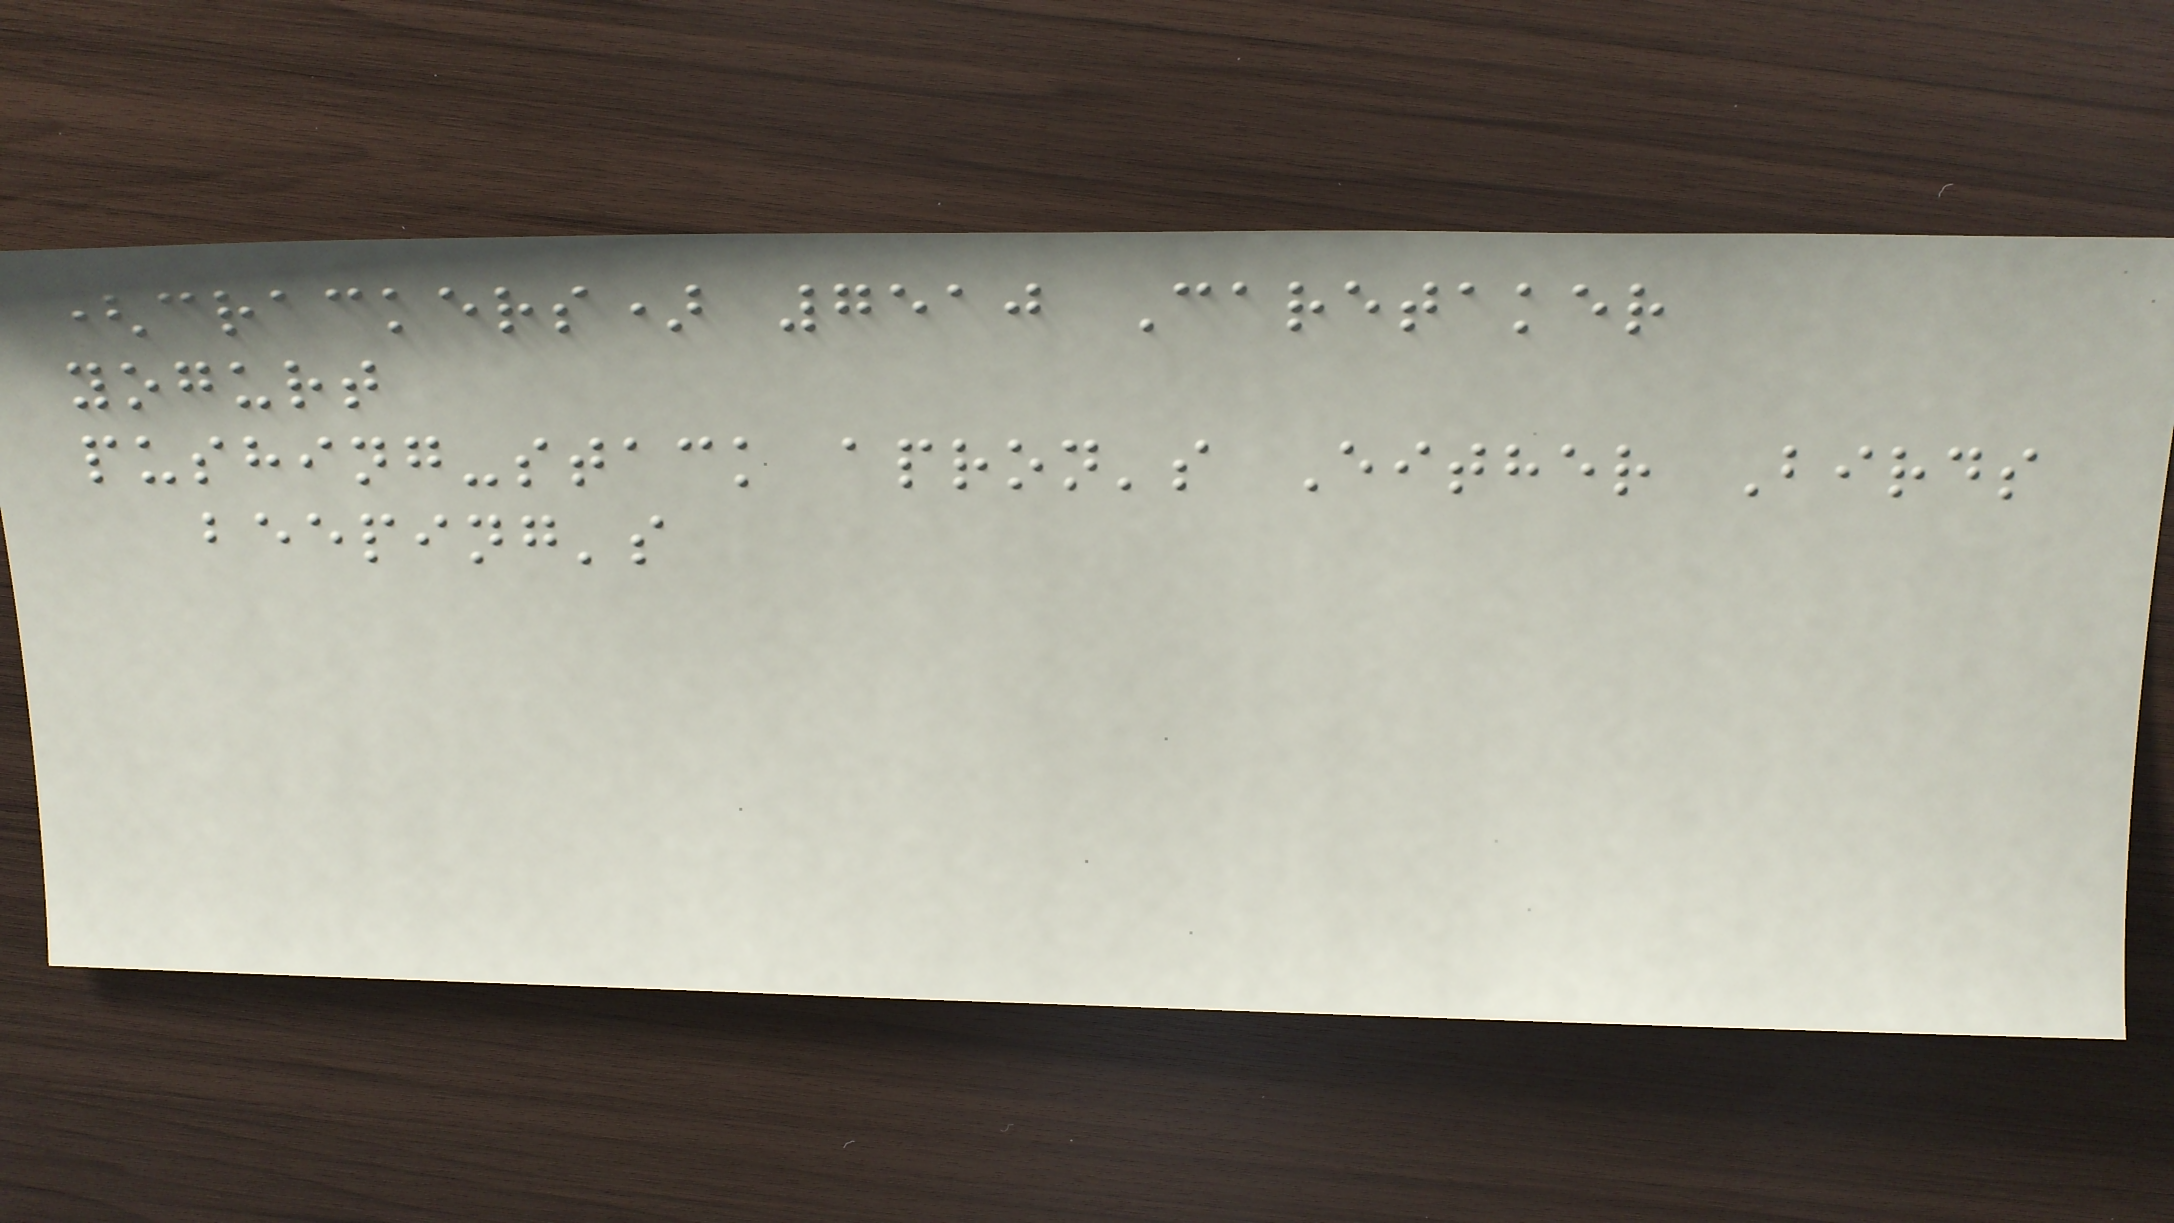(crackers) 7510 Caretaker
yogurt
pushing-stack apron's Either Birds
beeping's
